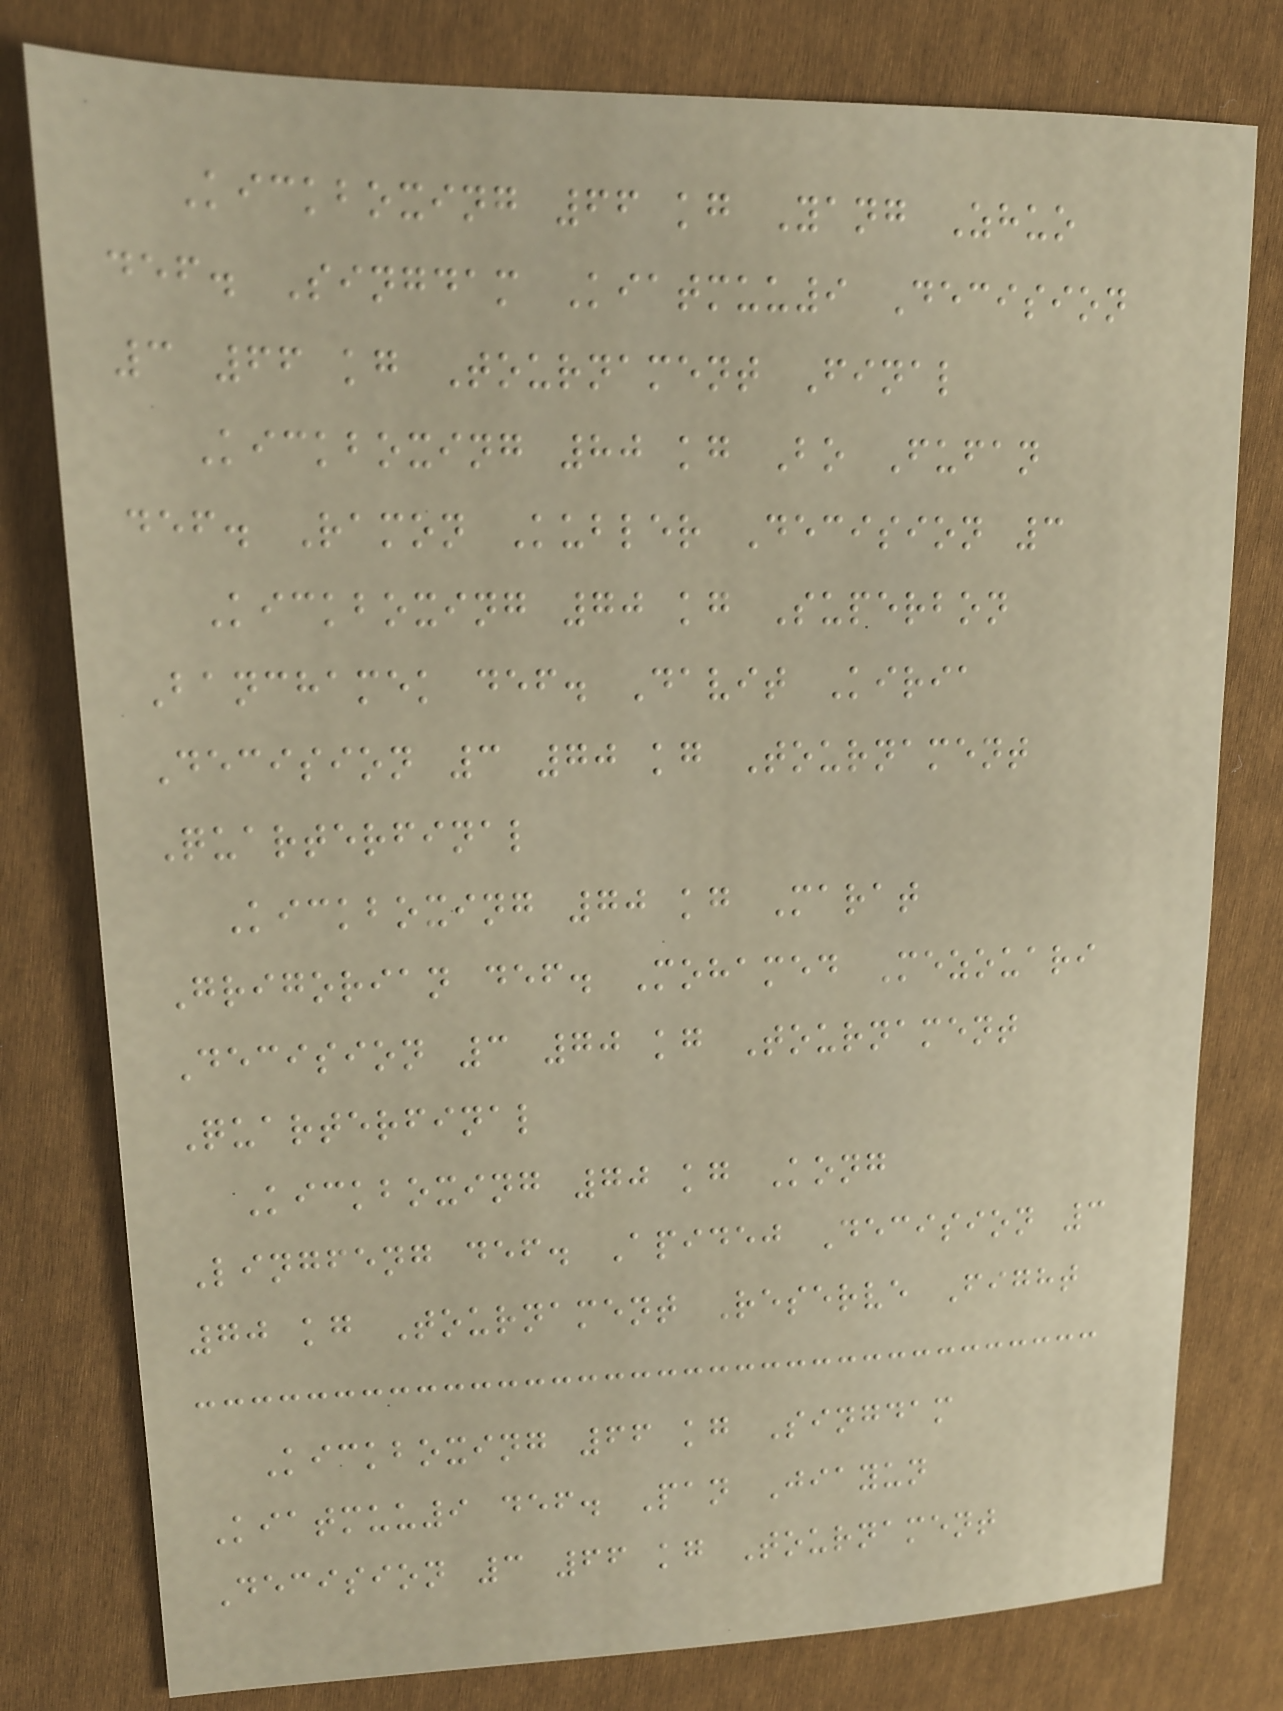Kickboxing 66 kg Yang Zhuo
def. Singdam Kiatmuu9 Decision
3 66 kg Tournament Final
Kickboxing 80 kg Bo Fufan
def. Ramon Kubler Decision 3
Kickboxing 70 kg Superbon
Banchamek def. Davit Kiria
Decision 3 70 kg Tournament
Quarterfinal
Kickboxing 70 kg Marat
Grigorian def. Mohamed Mezouari
Decision 3 70 kg Tournament
Quarterfinal
Kickboxing 70 kg Kong
Lingfeng def. Apidej Decision 3
70 kg Tournament Reserve Fight
Kickboxing 66 kg Singdam
Kiatmuu9 def. Pan Jiayun
Decision 3 66 kg Tournament
